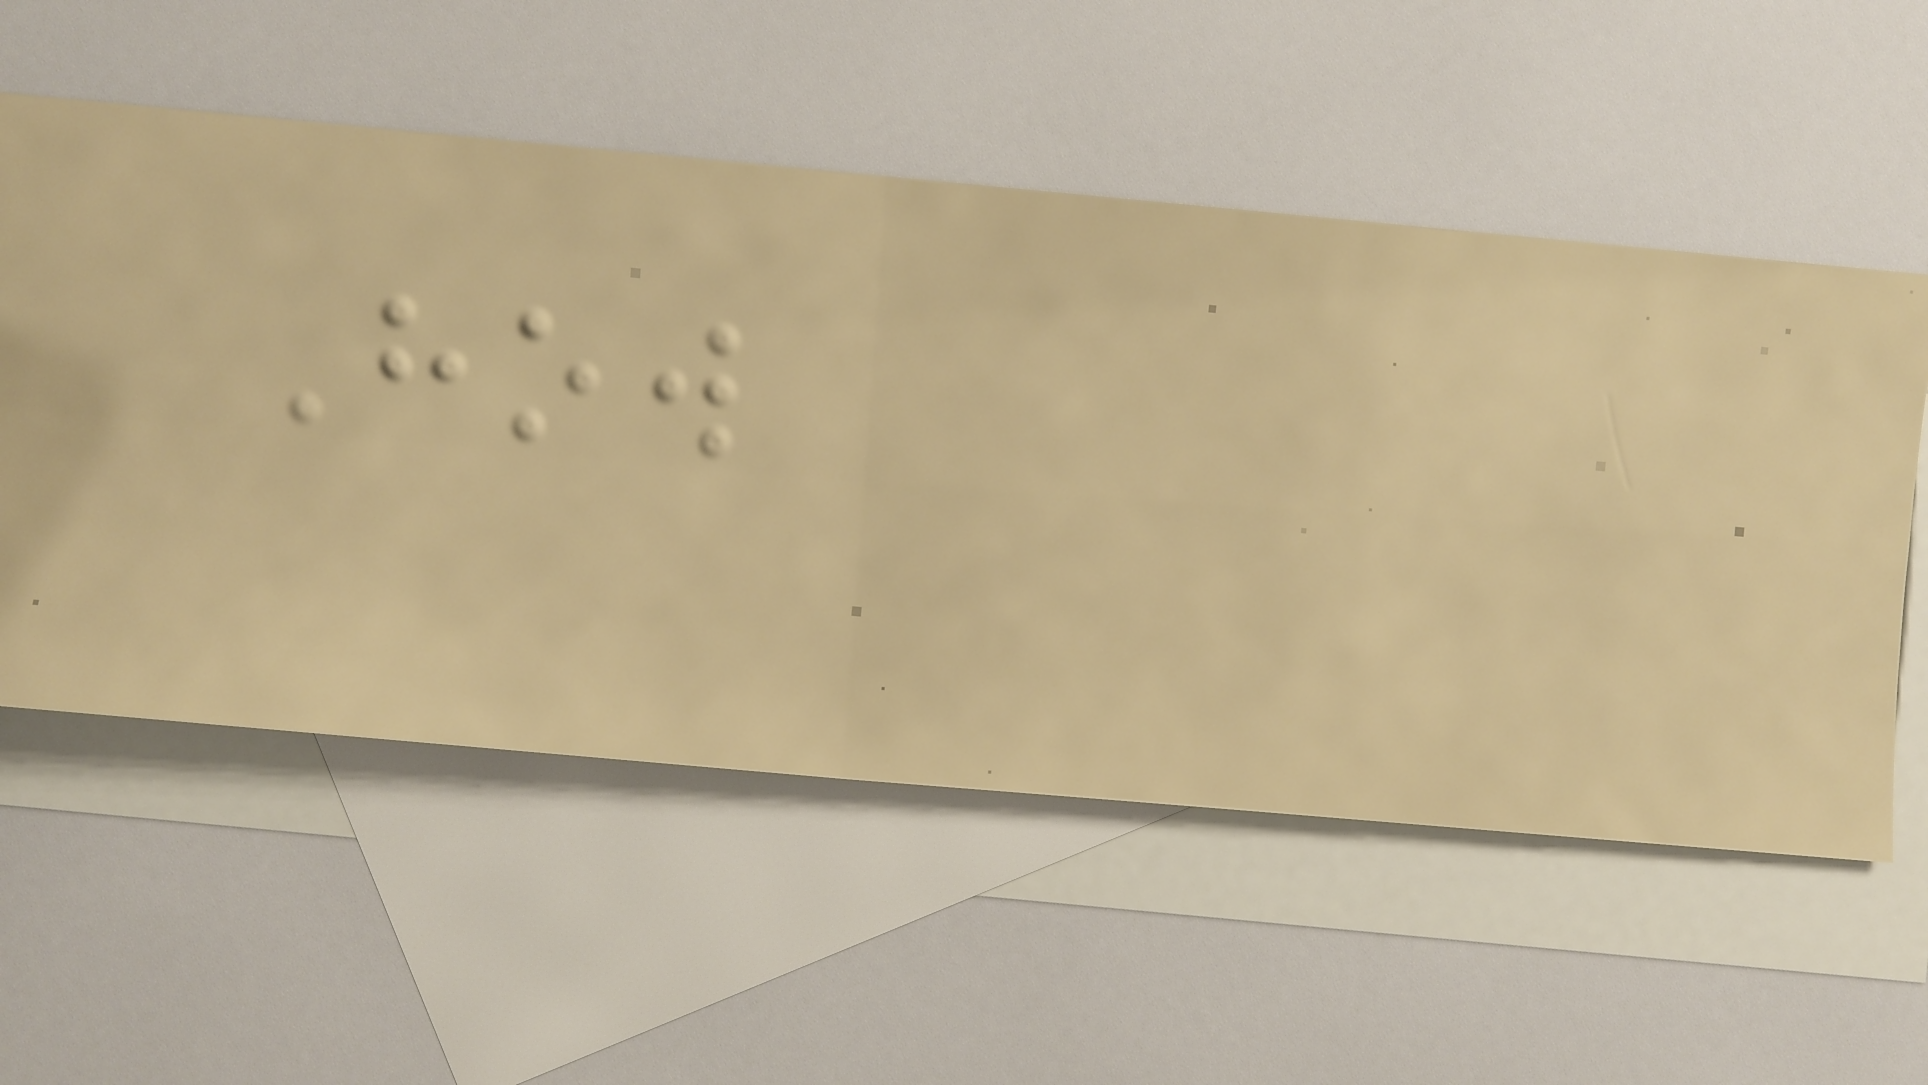How
